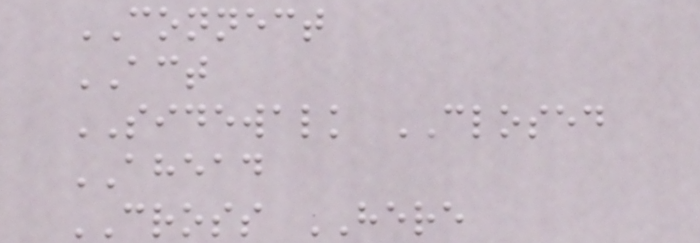CONNECT
ACT
SIDEWALK CLOSED
AHEAD
CROSS HERE
